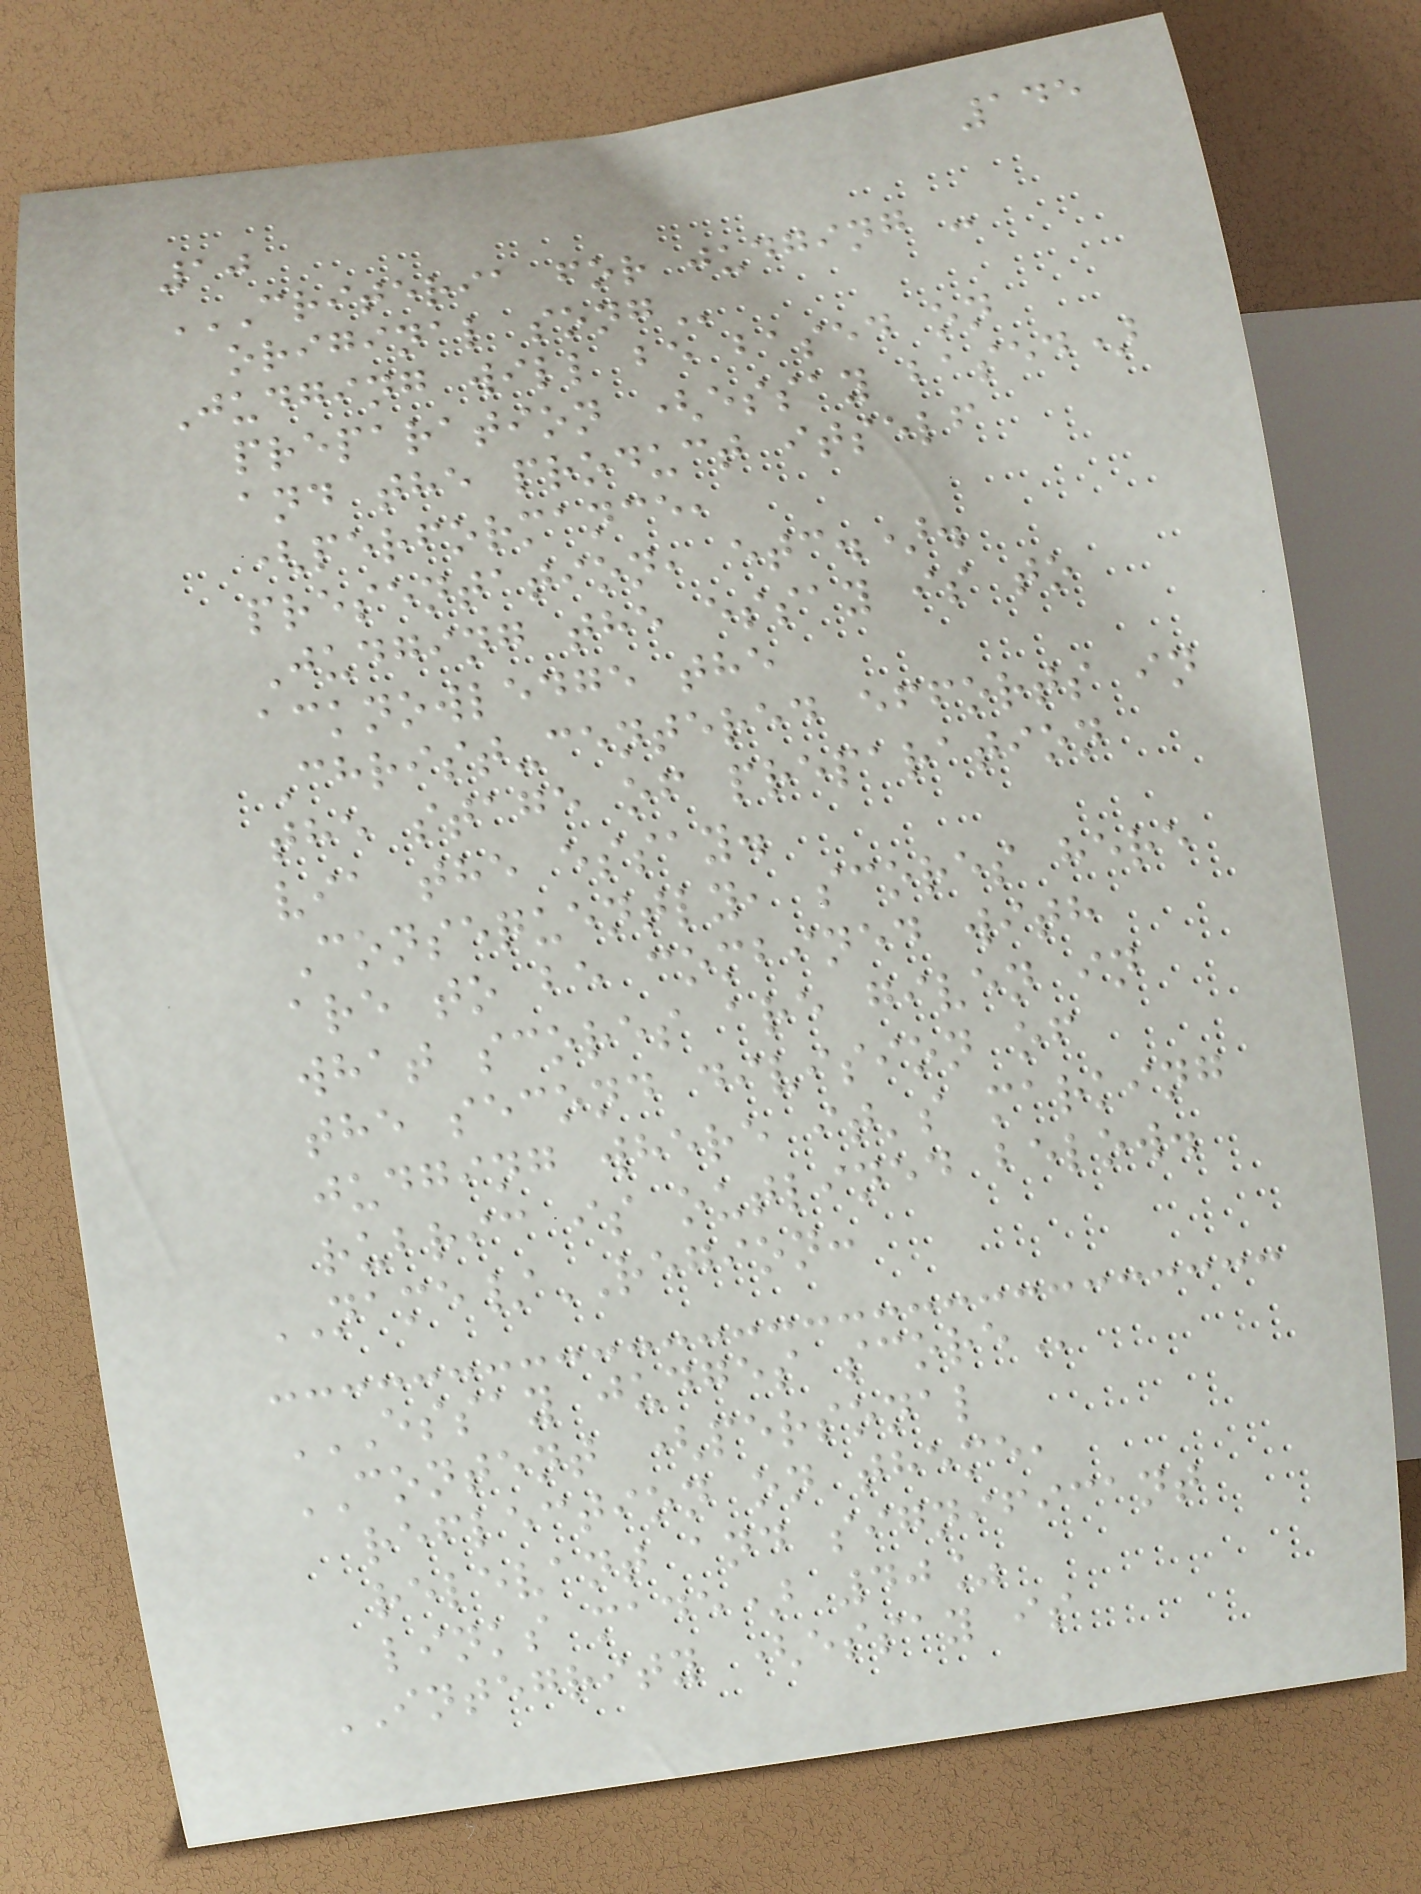145
10
CRITERIA FOR JUDGING -
ORIGINAL SONG
Judging will be based on
preparation (essay based)
and the product itself
(performance,
presentation, etc.).
Judging the essay is to
acknowledge the
Christ-centered efforts in
the stage of preparation
via the essay.
Consequently, scores here
are to be combined with
what scores are given in
the second division of
judging where it's marking
rubric is outlined below.
NAME/REGION:
ESSAY JUDGES SCORE
CONTENT (personal
reflection on theme,
relevant and significant
links made) 40%
INTEGRITY (essay is
